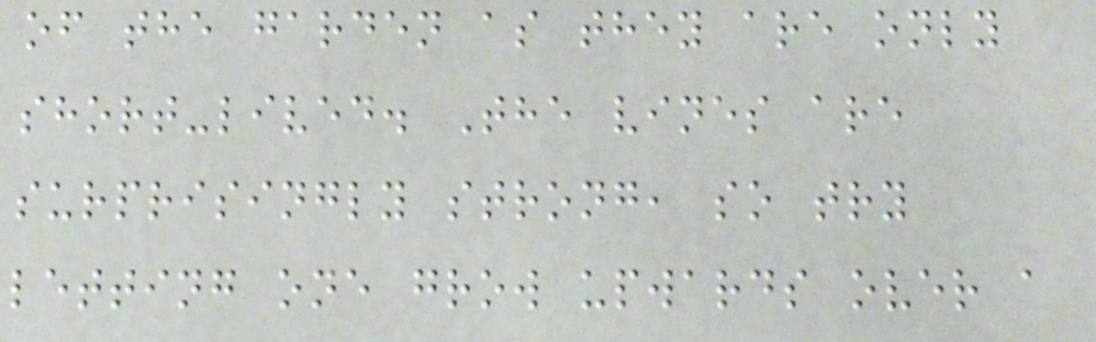of the garden as they are only
short-lived. The vines are
surprisingly strong, so try
letting one grow upwards over a
